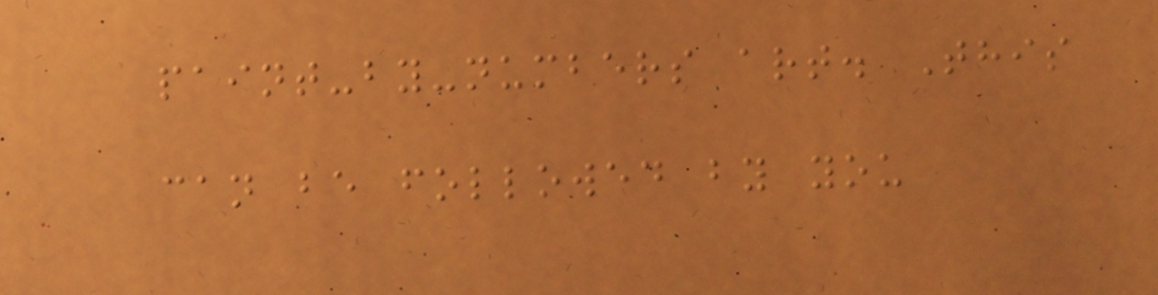paint-by-numbers art. This
can be followed by you
